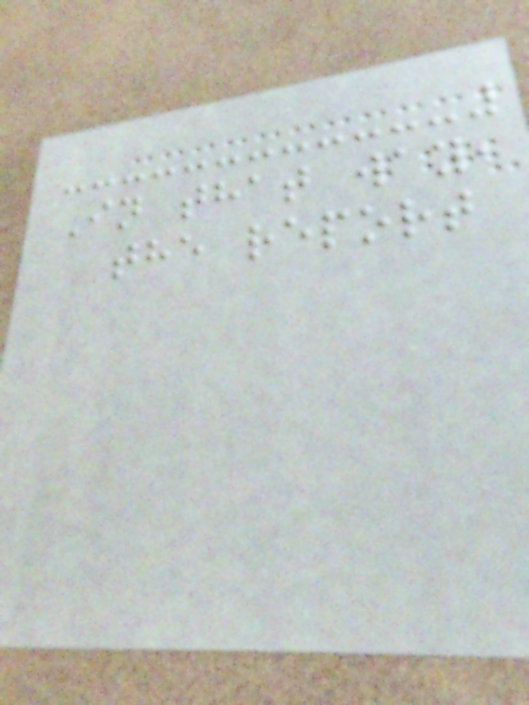In that way,
the report
